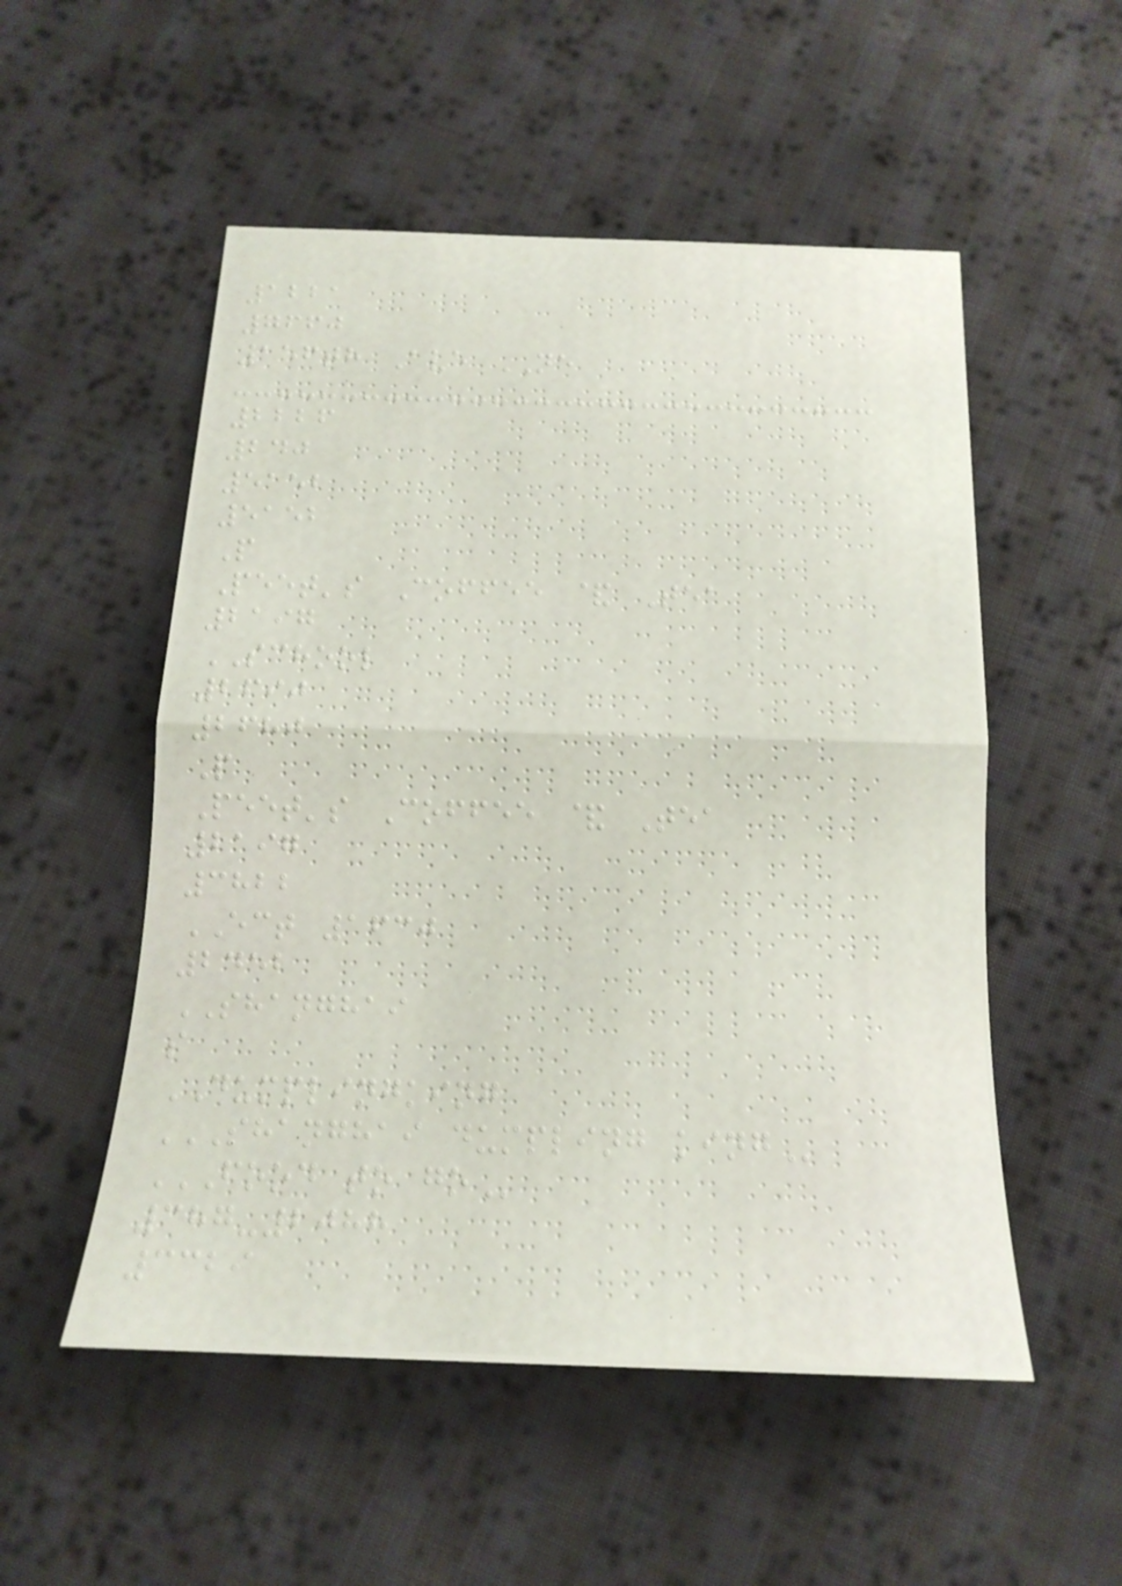1221
7660
156th Ave NE
2226
240
5152
5152
P
Peet's Coffee & Tea
2197
SCHOOL
2690
2680
P
Peet's Coffee & Tea
2197
3822
ECT 1630
2452
SHANGHAI
s
DUMPLINGKING
SHANGHAI DUMPLING KING
FOOD TO GO
387-2088
3329
